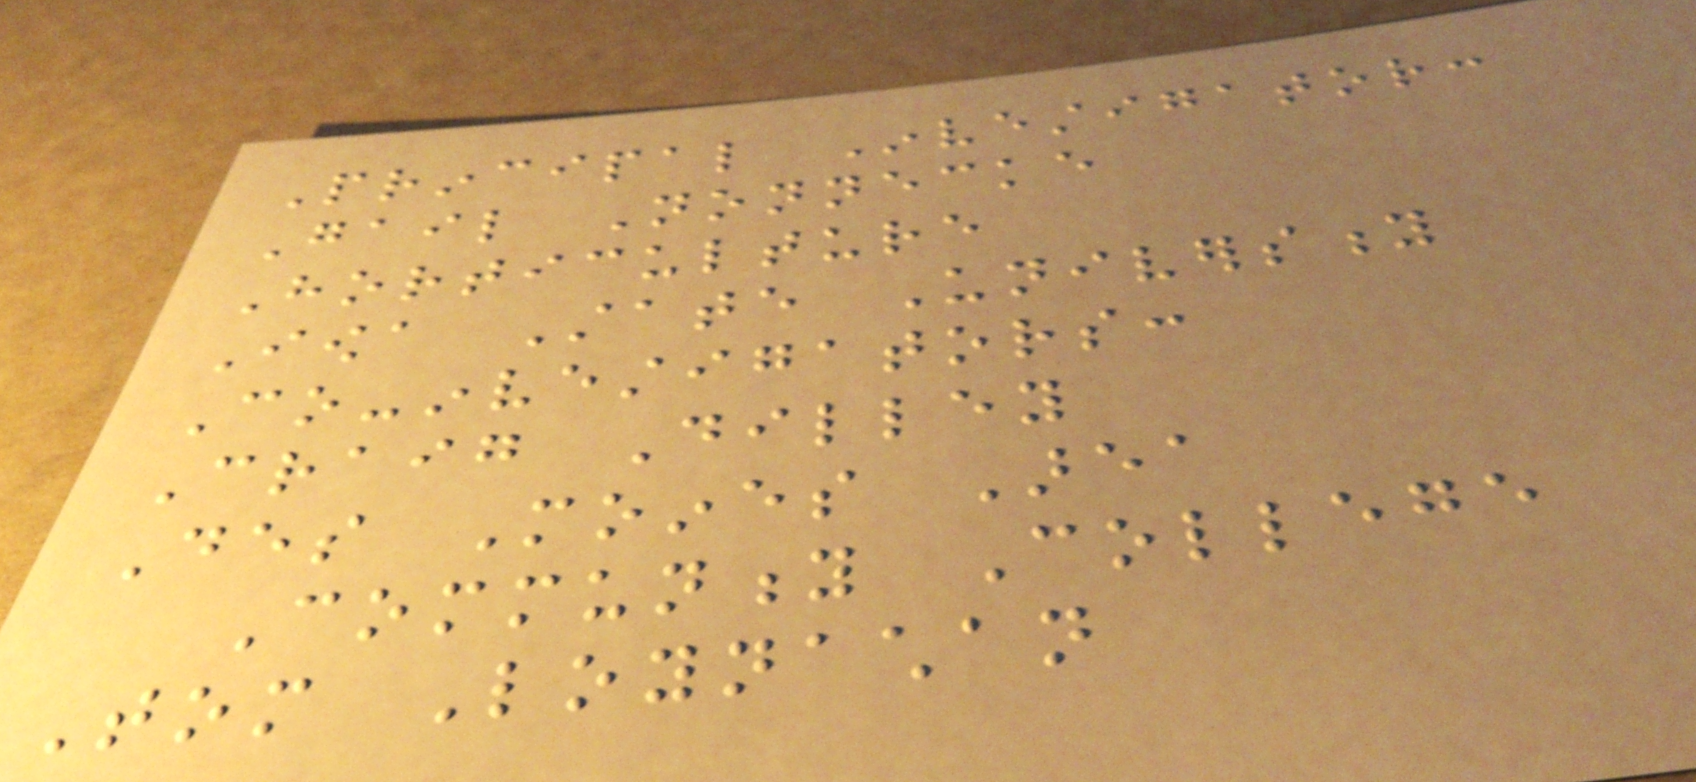Principal Investigator:
Gail Nonnecke
Horticulture
Iowa State University
Co-investigators:
Craig Dilley
Des Moines Area
Community College
Tom Loynachan
